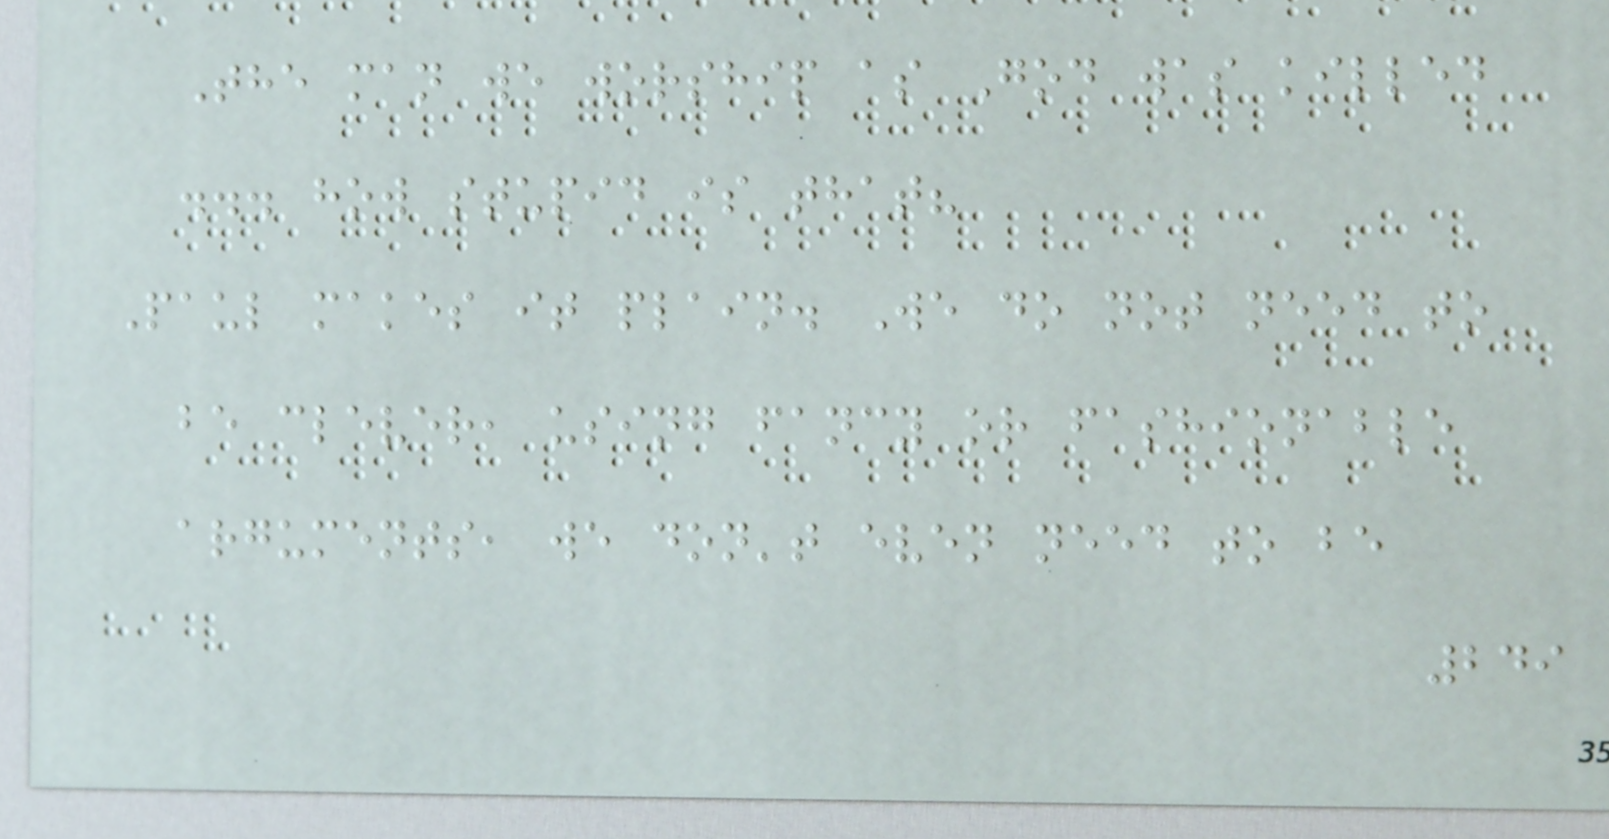The man we worship as God was killed
... how stupid is that?
Paul makes it plain. We do not need to
be clever, using fancy or fashionable
arguments, we don't even need to be
249
